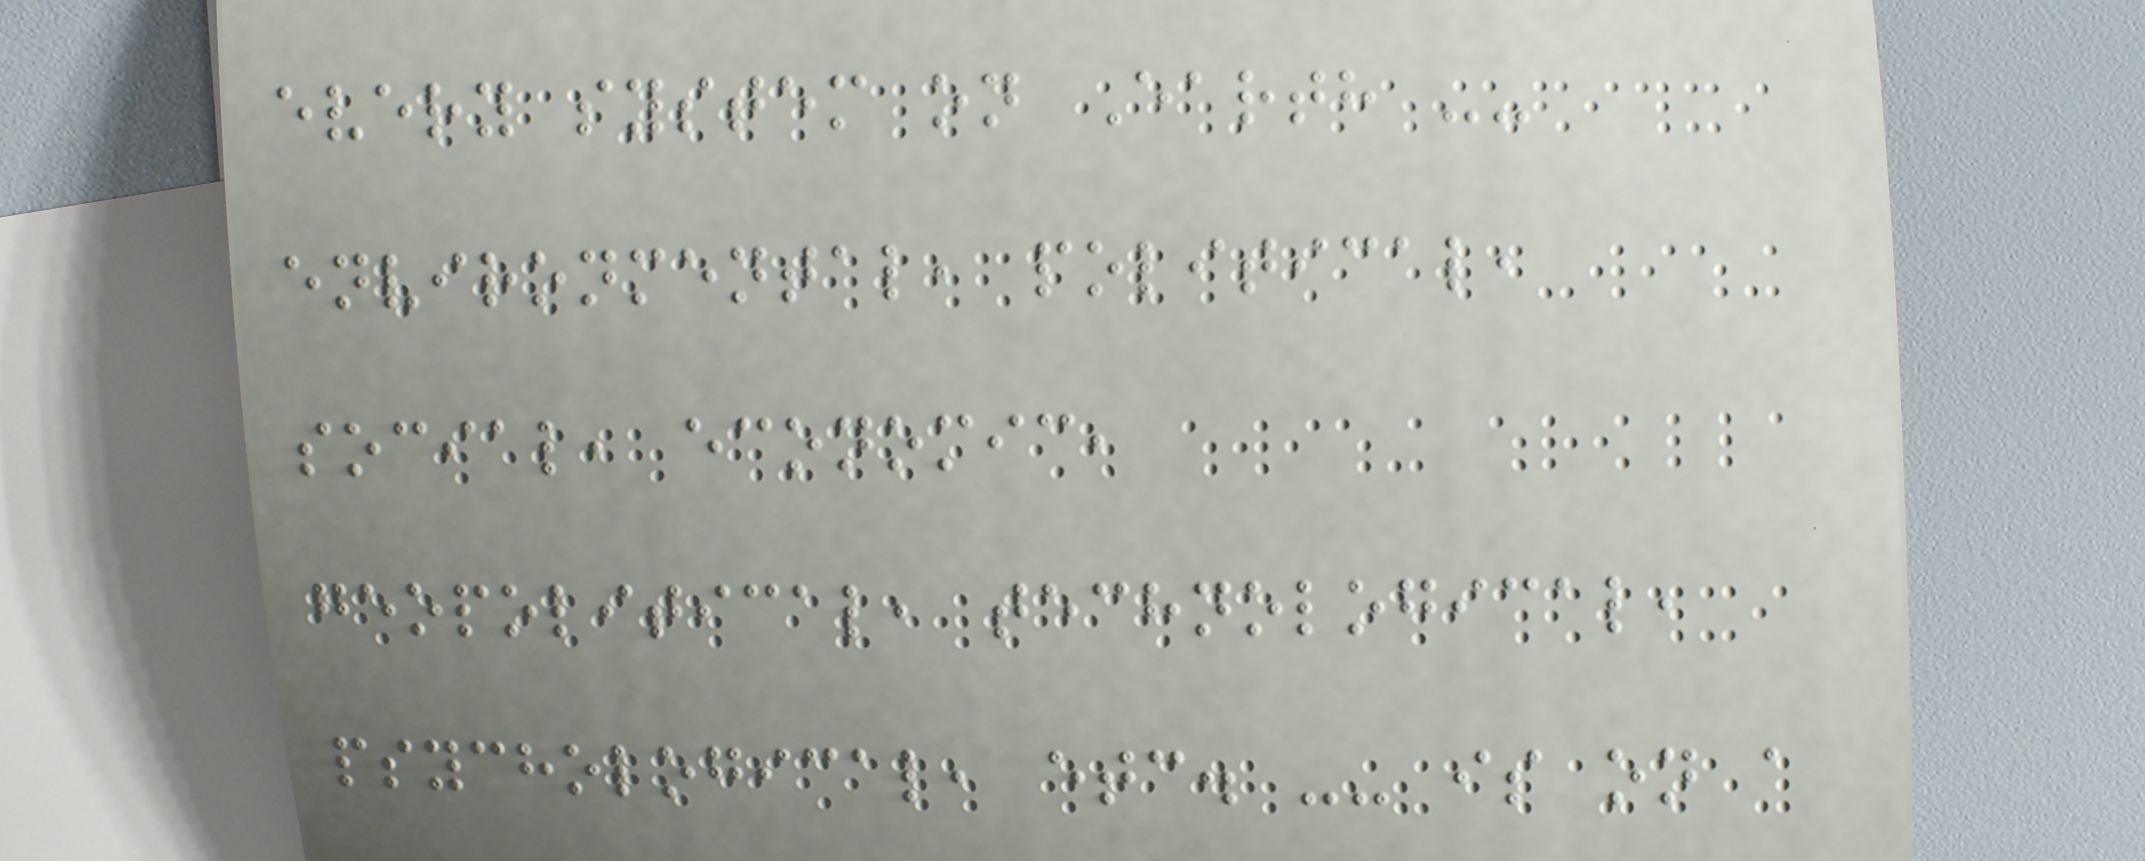every system on Earth --
environmental, political,
social, economic,
geopolitical, technological,
psychological, etc. -- is on a
